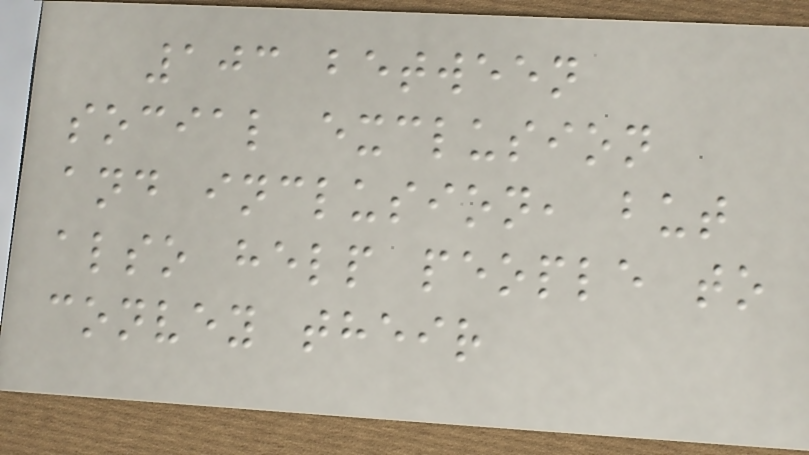103 between
social exclusion
and inclusion, but
also help people to
convey their
